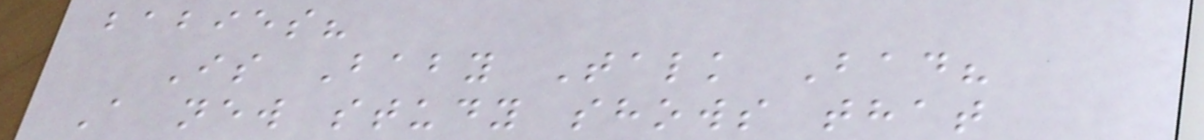babies?
Is Baby Talk Bad?
A new study shows that
